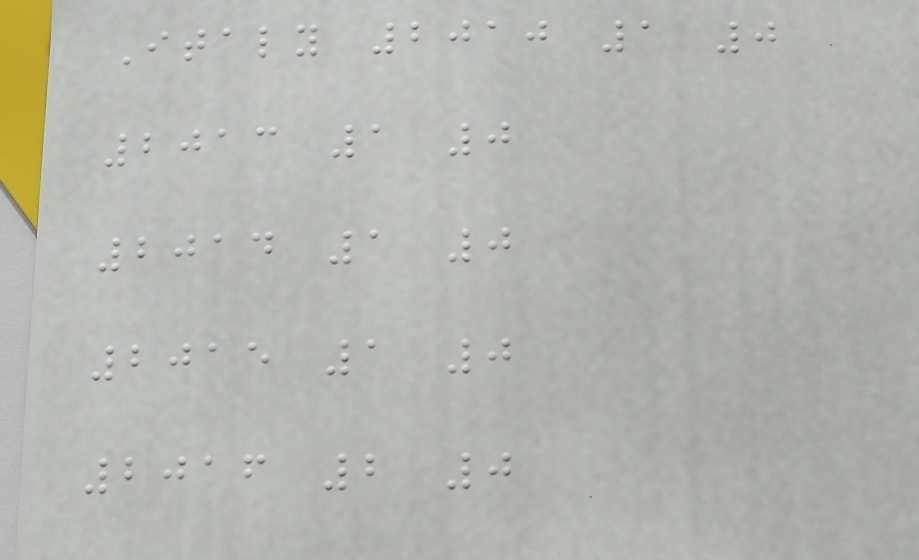Italy 2010 1 0
2013 1 0
2014 1 0
2015 1 0
2016 2 0
